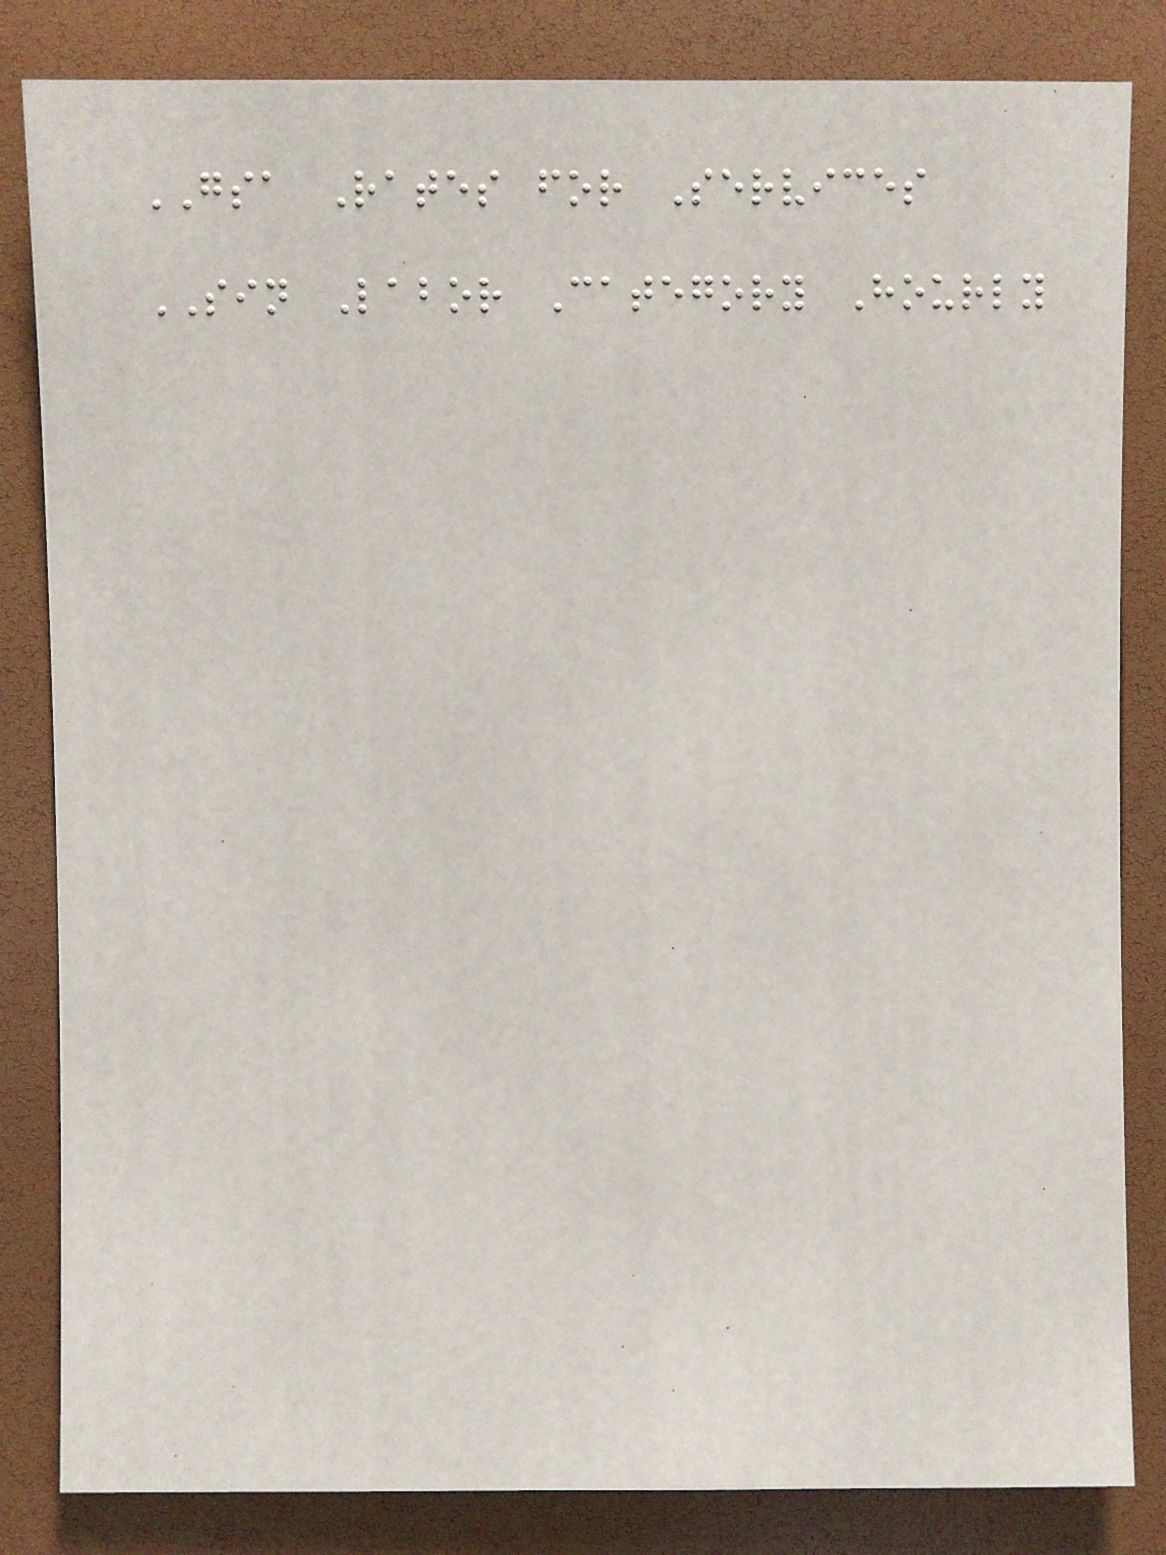GSA Rates for Services
SIN Labor Category Hourly
